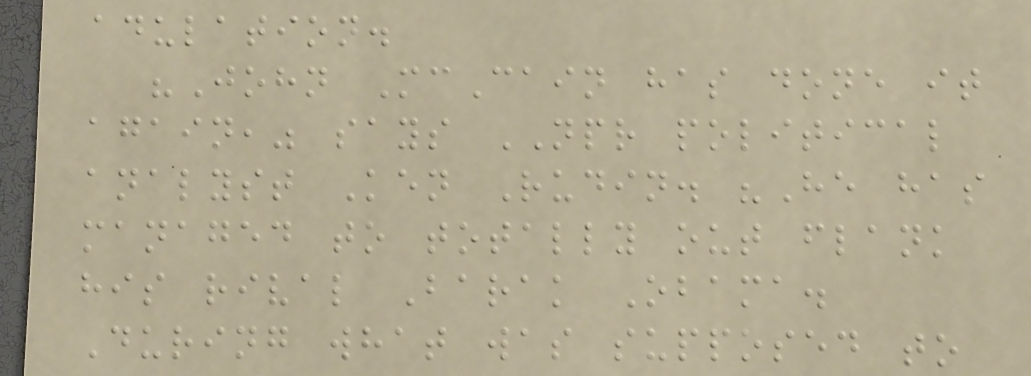adulation.
"John McCain has done it
again," says NPR political
analyst Ken Rudin. "He has
managed to totally out flank
his rival Barak Obama.
During what was supposed to
